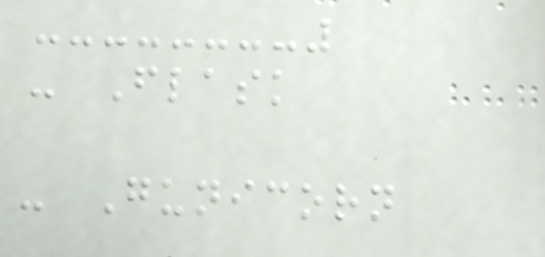- Flask
- Gunicorn
